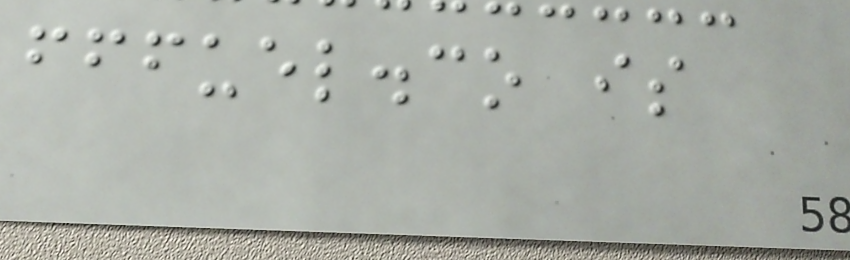fffuel.co is
